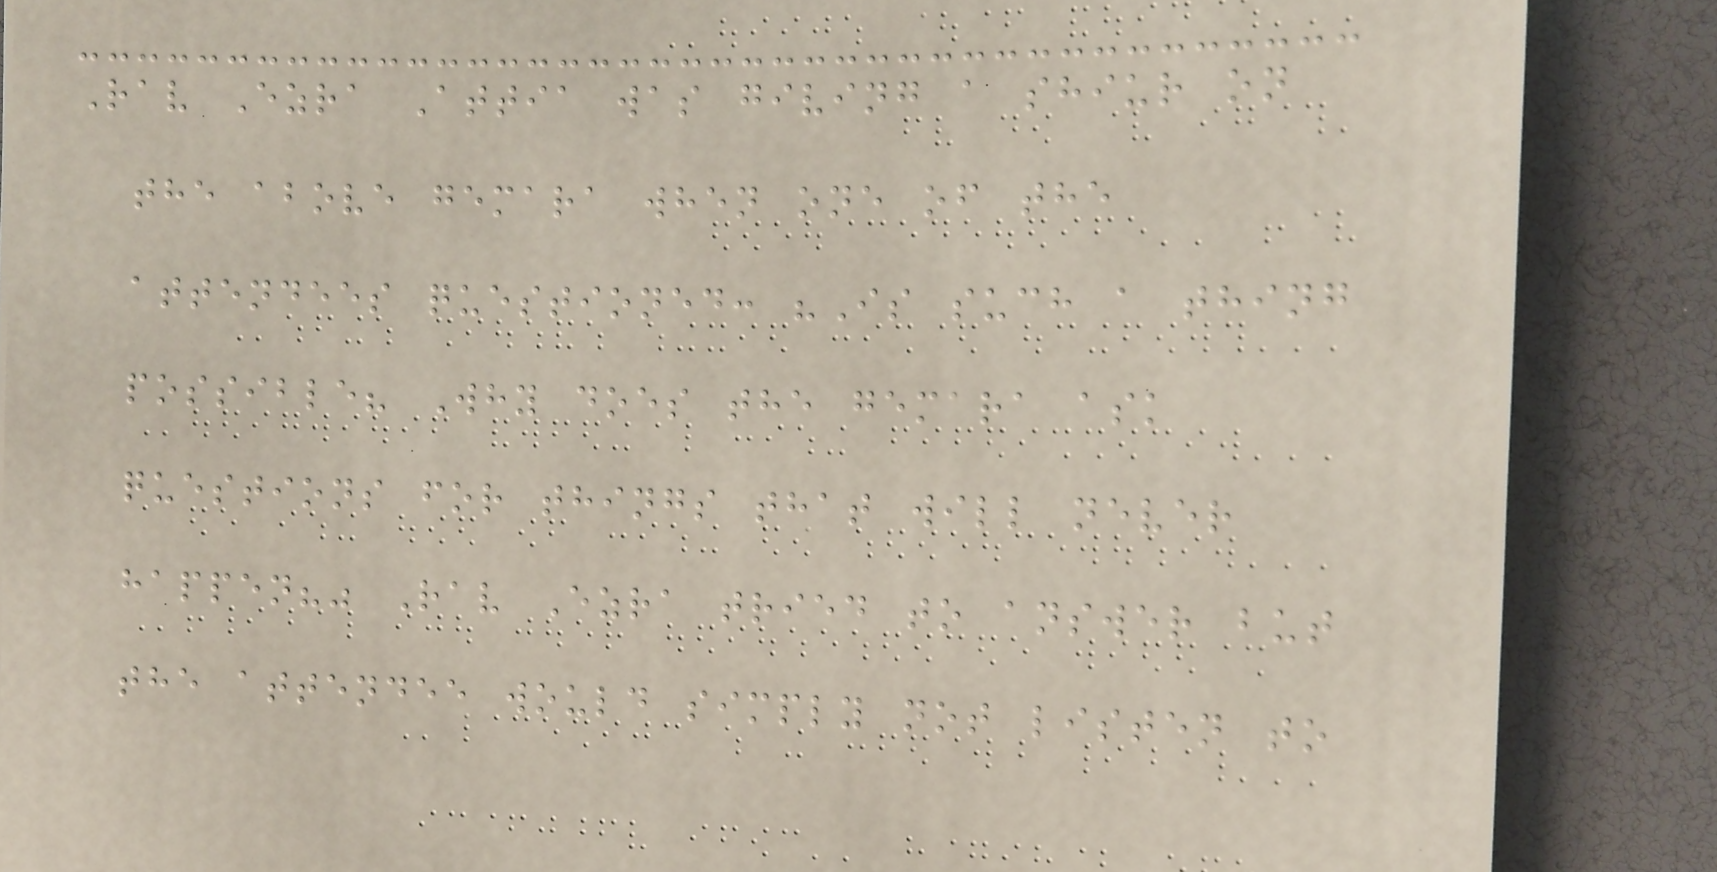Rav Ezra Attia was giving a shiur on
the above gemara when one of the
attendees questioned: "Is such a thing
possible? Why does the gemara ask
questions for things that will never
happen?" Rav Ezra tried to answer but
the attendee would simply not listen to
